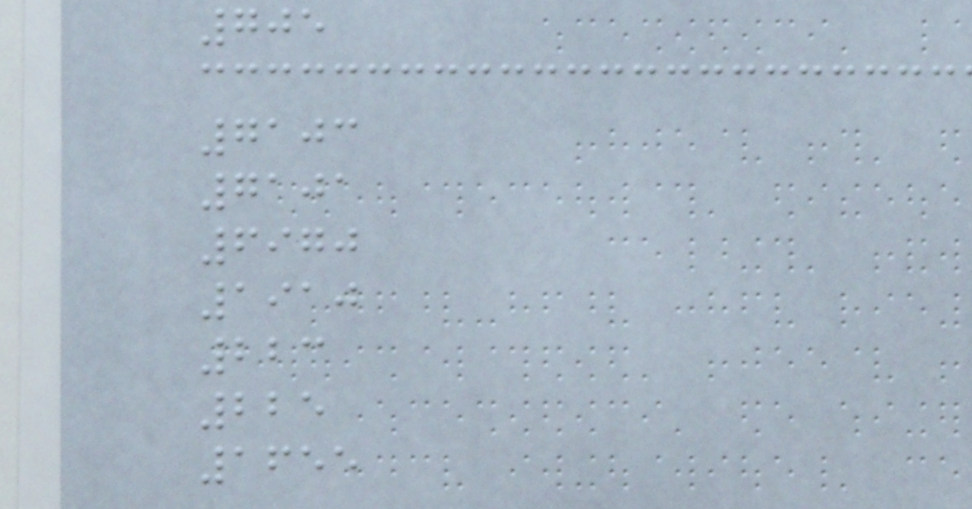705
7103
7101
6970
1910
223
225
1655
